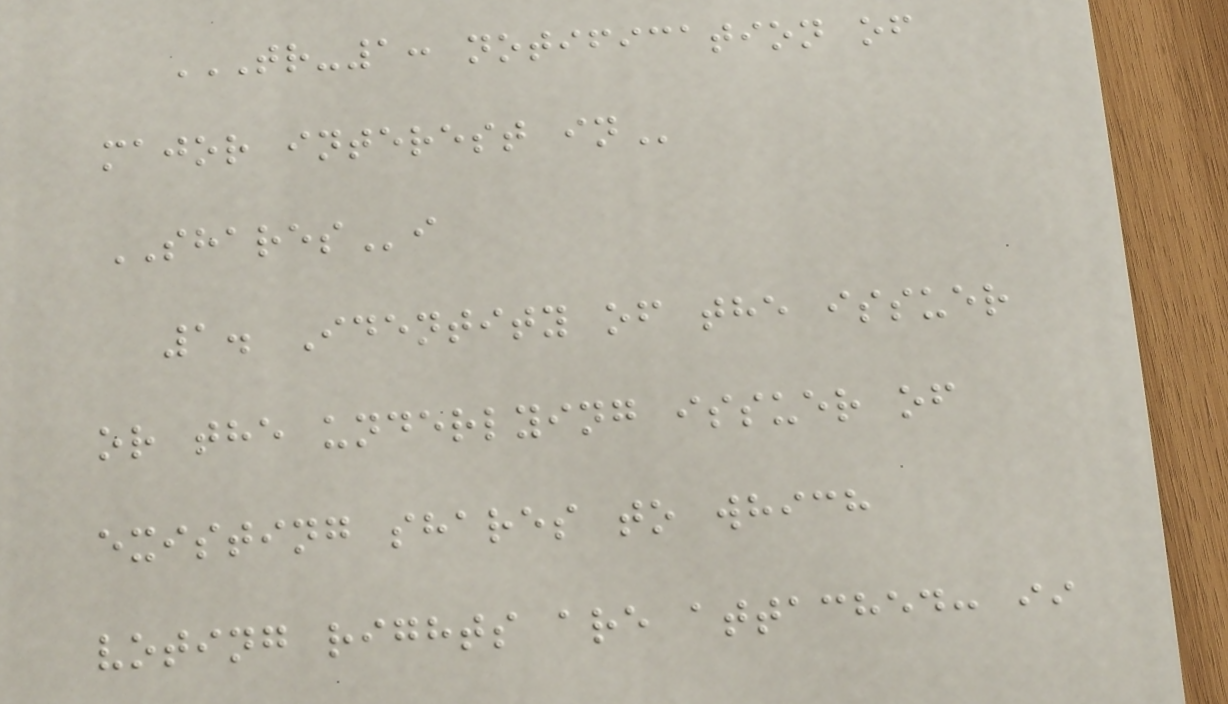TR-1: NOTIFICATION OF
MAJOR INTEREST IN
SHARESi
1. Identity of the issuer
or the underlying issuer of
existing shares to which
voting rights are attached: ii
